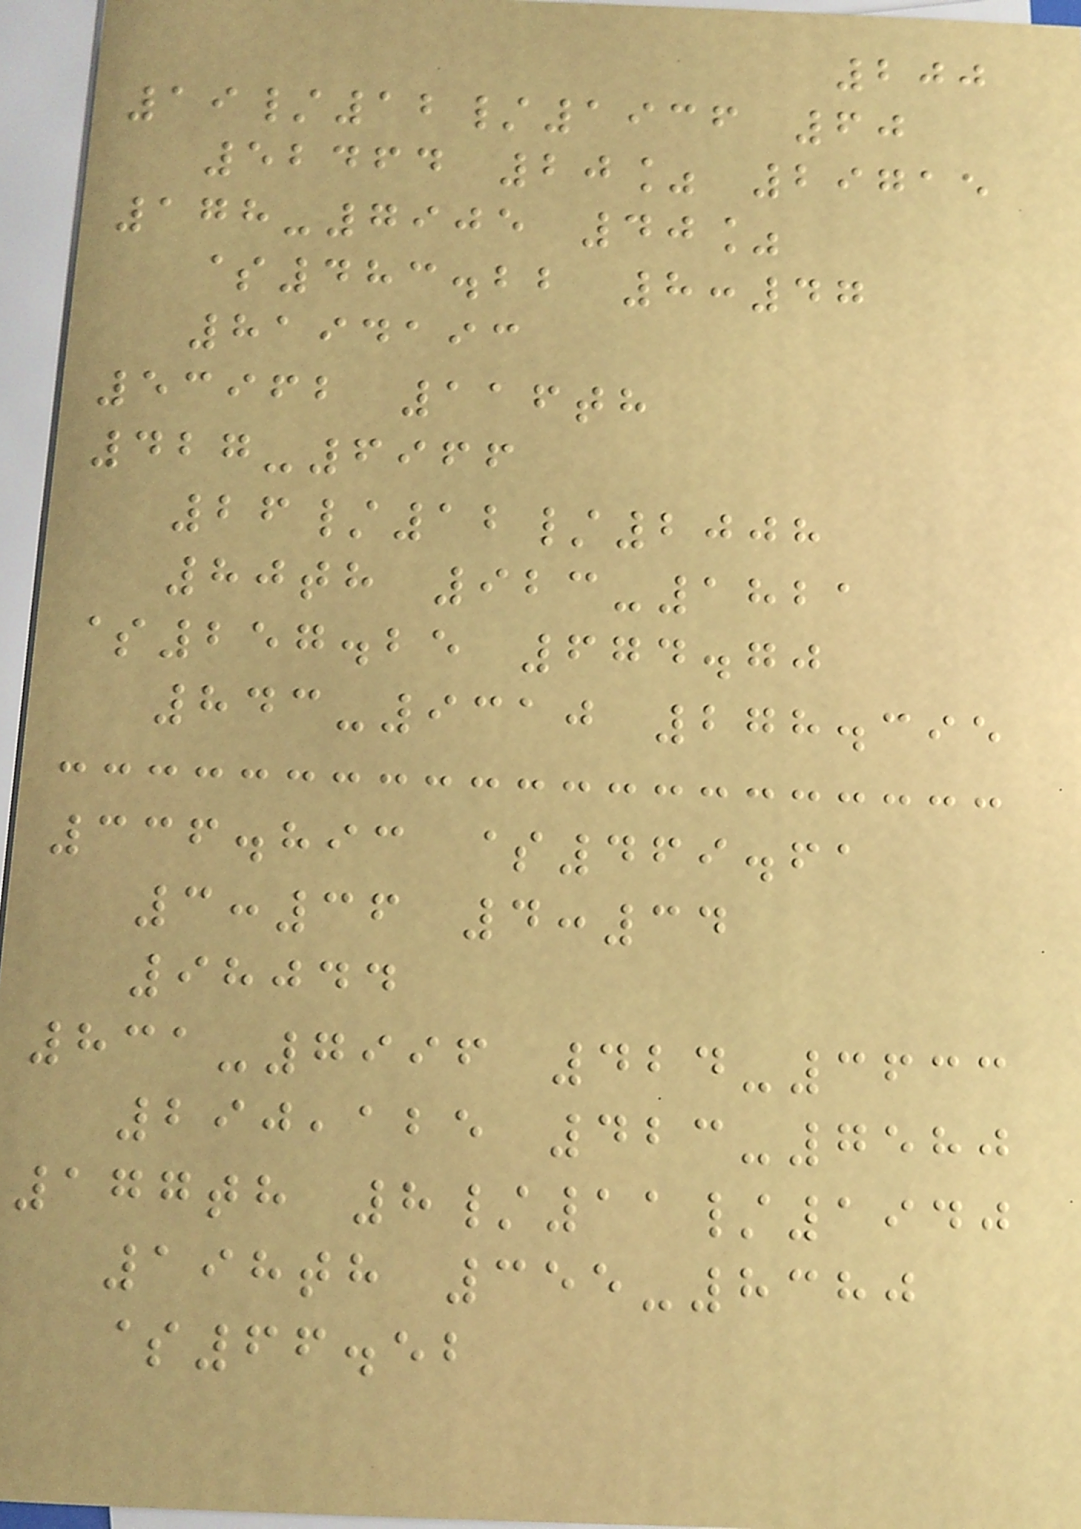200
19/12/1936 60
52464 20% 29715
178-7905 40%
$483.22 8:47
8194193
53962 116th
427-6966
26/12/2008
80th 923-1821
$257.25 674.70
843-9310 278.395
336.893 $469.61
3:36 4:34
98044
831-7996 424-3633
290,125 423-7580
177th 8/11/1940
198th 355-8380
$66.52
